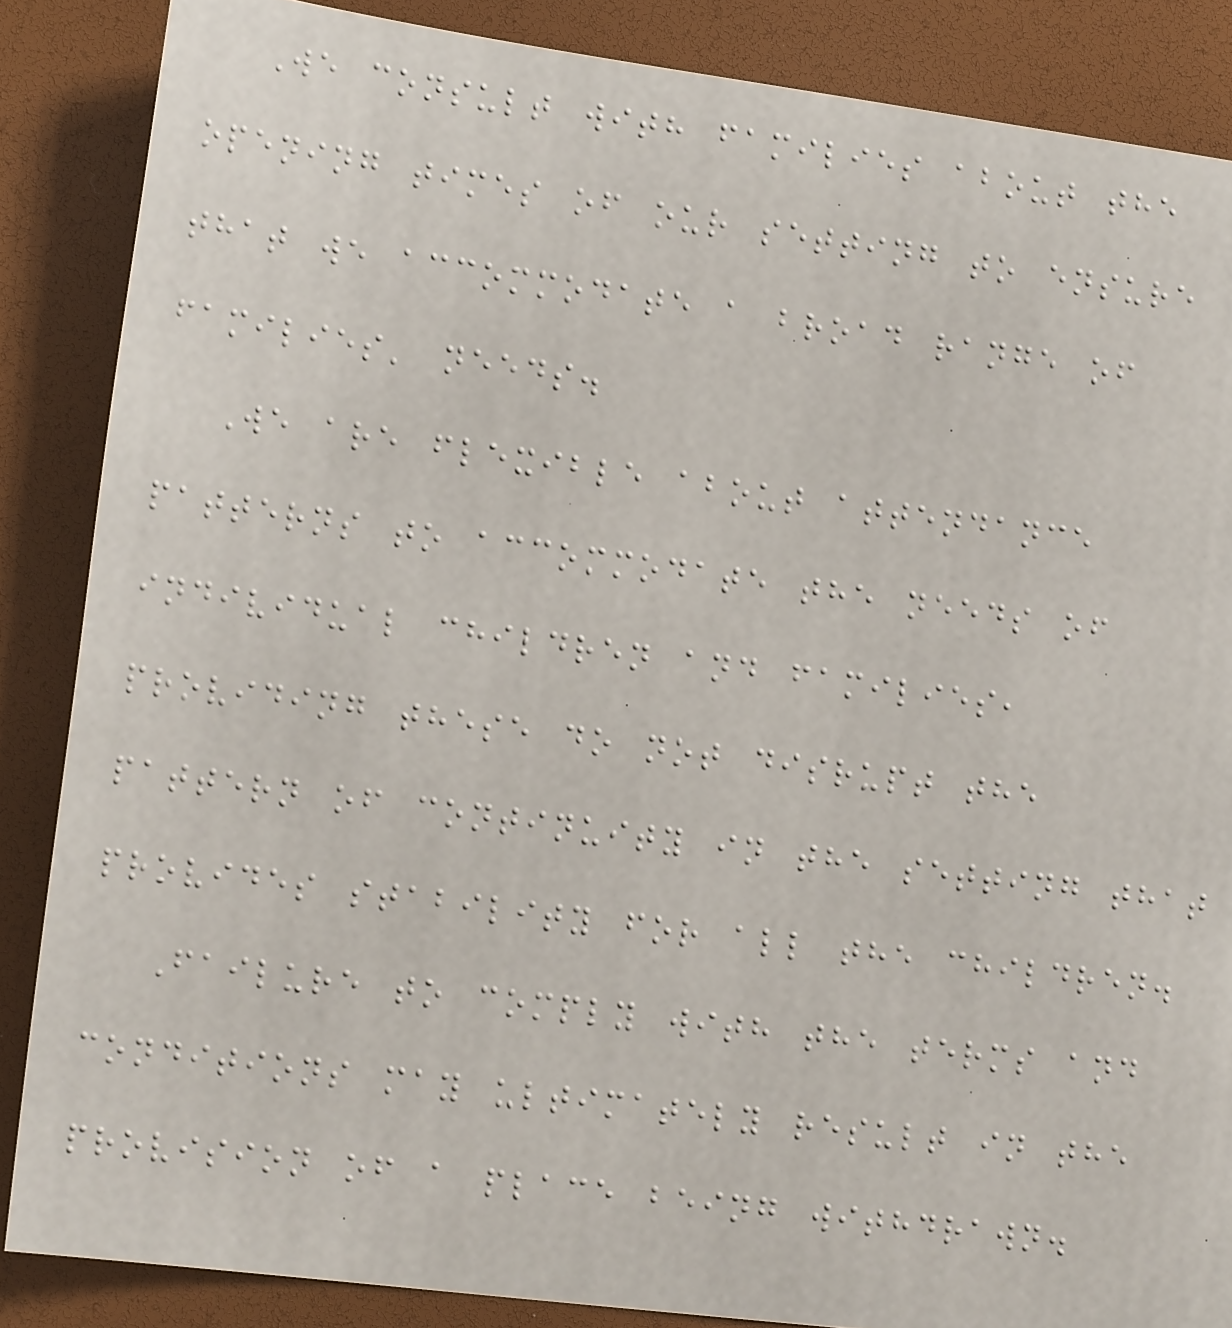We consult with families about the
opening times of our setting to ensure
that we accommodate a broad range of
families' needs.
We are flexible about attendance
patterns to accommodate the needs of
individual children and families,
providing these do not disrupt the
pattern of continuity in the setting that
provides stability for all the children.
Failure to comply with the terms and
conditions may ultimately result in the
provision of a place being withdrawn.
